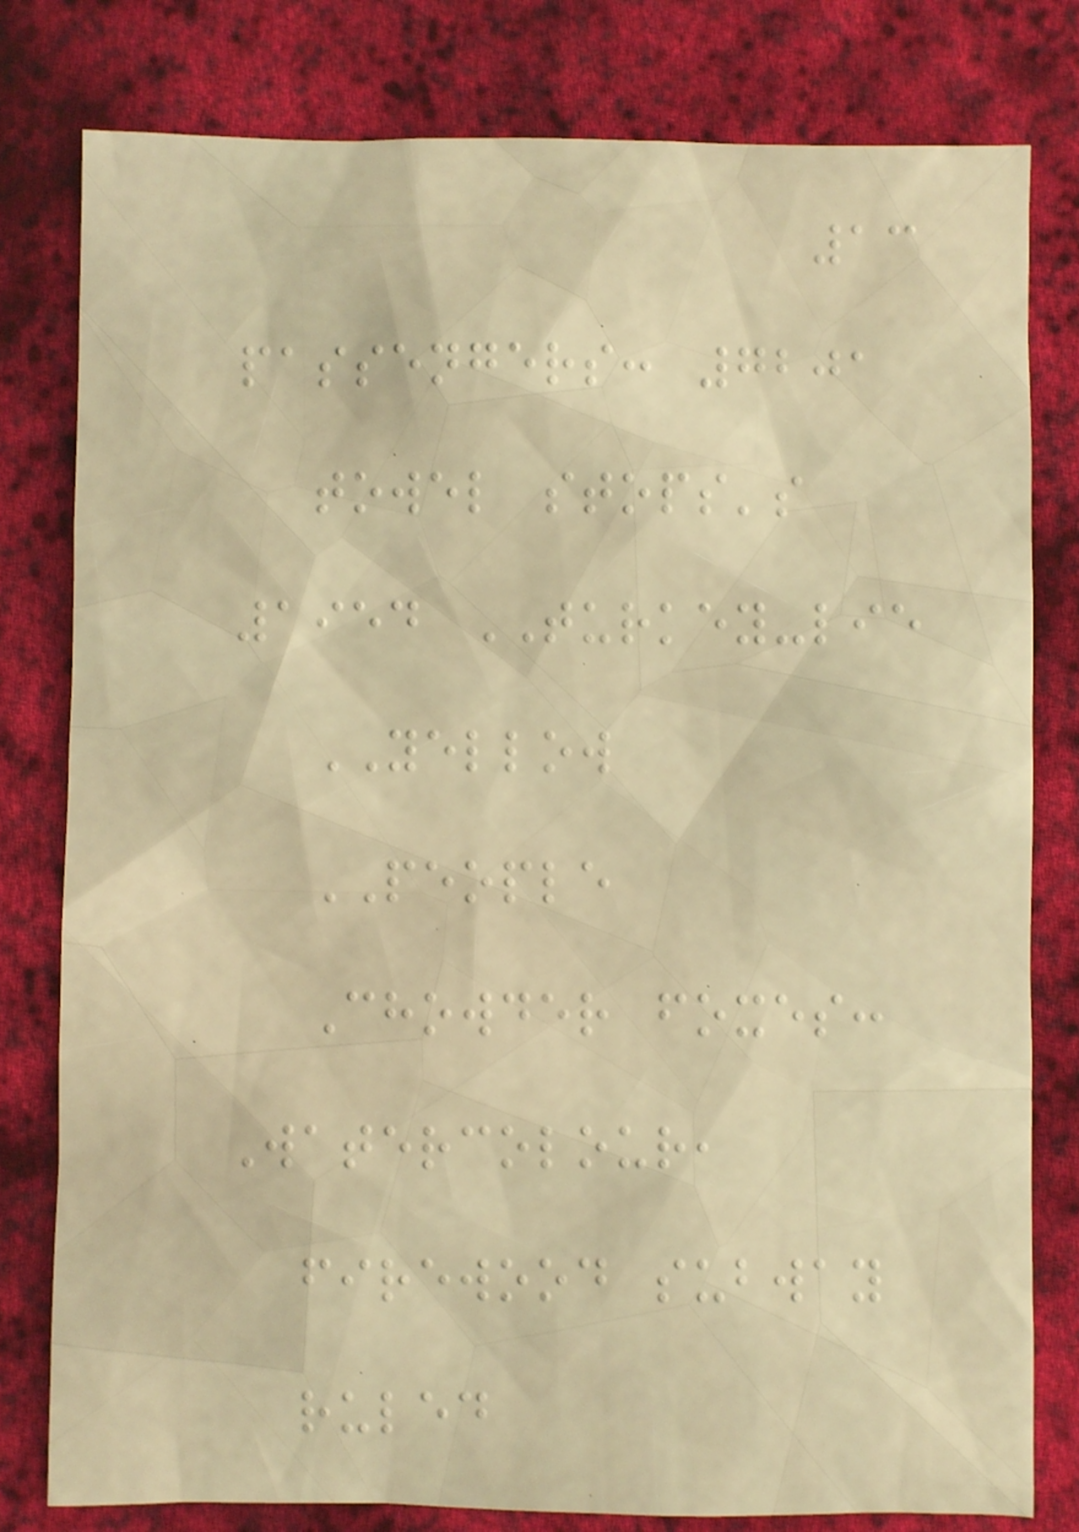13
passengers: 7201
towel stops's
1954 TURKEY-lie
YELLOW
PEOPLE
Chowder foxes:
Watercolour,
firewood subway
ruled
